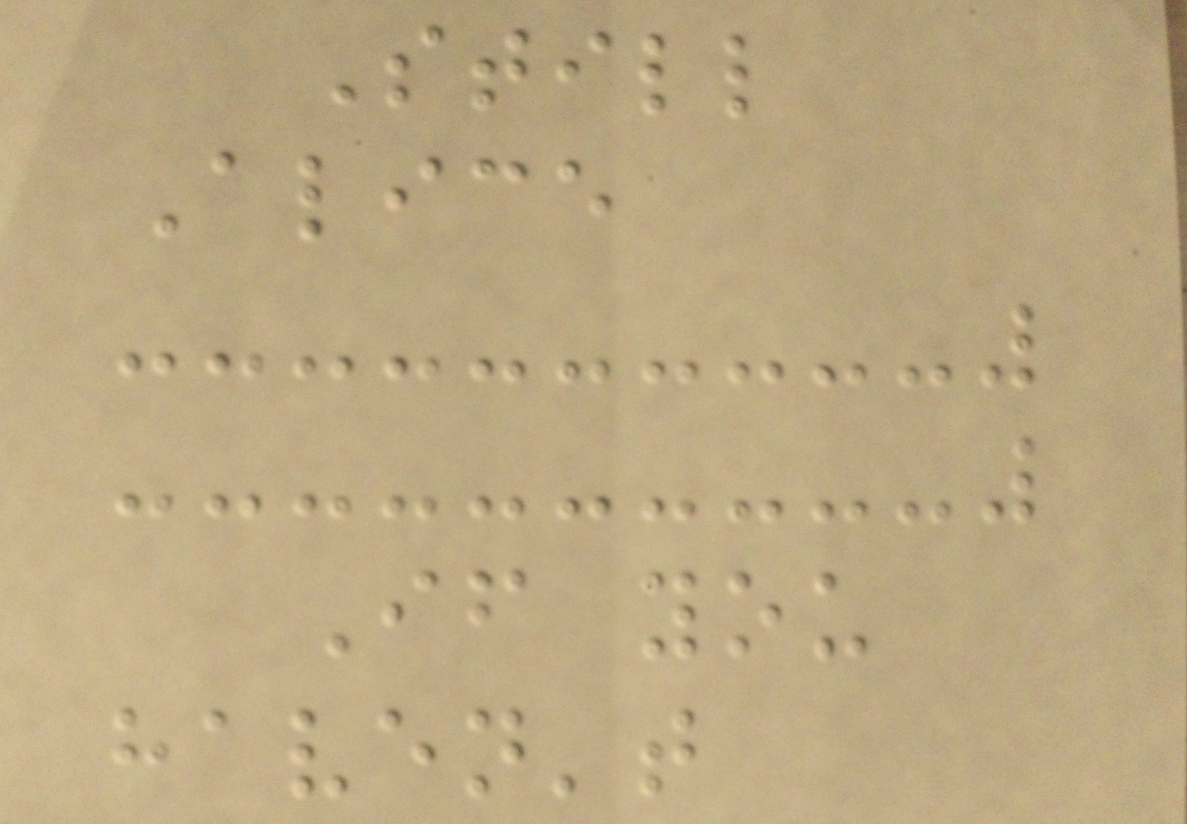Still
Alice
If you
haven't
